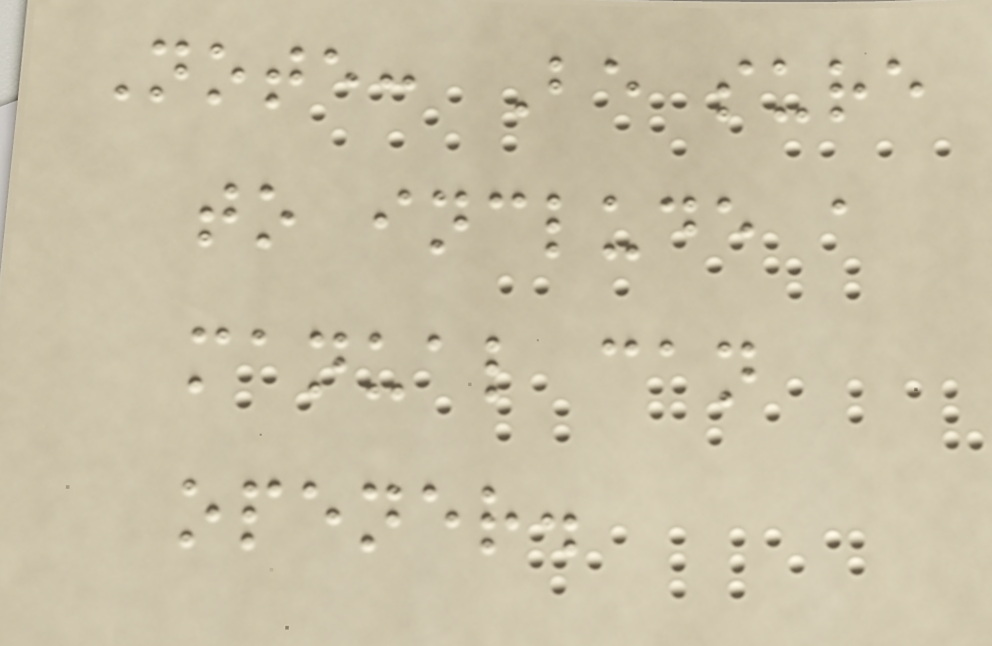Note: Be sure
to include a
manual can
opener.
